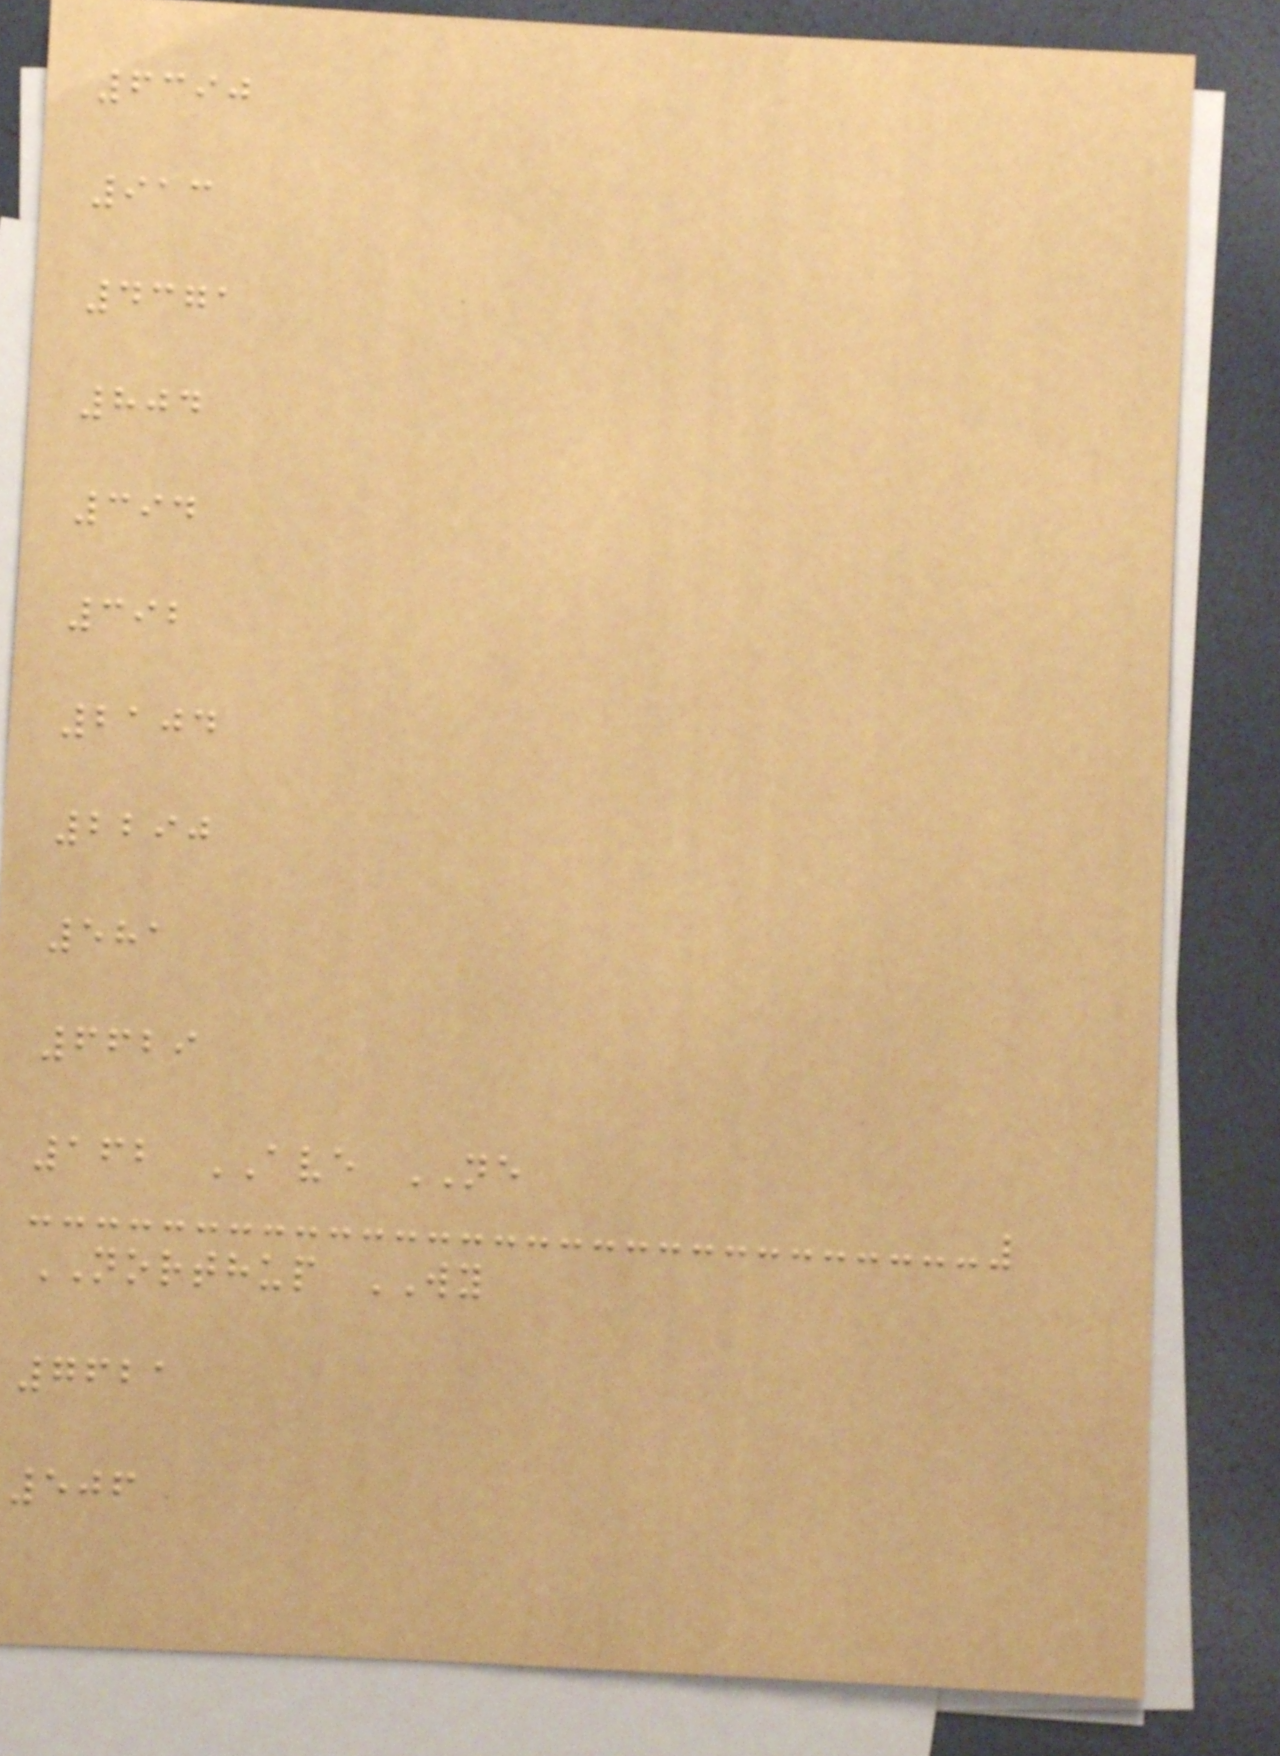6390
913
4371
804
394
392
2104
2290
581
6629
162 AVE NE
NORTHUP WY
7621
506
